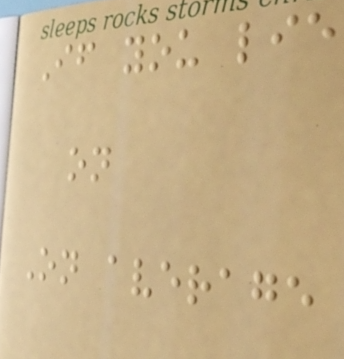If you lie
on
On average
